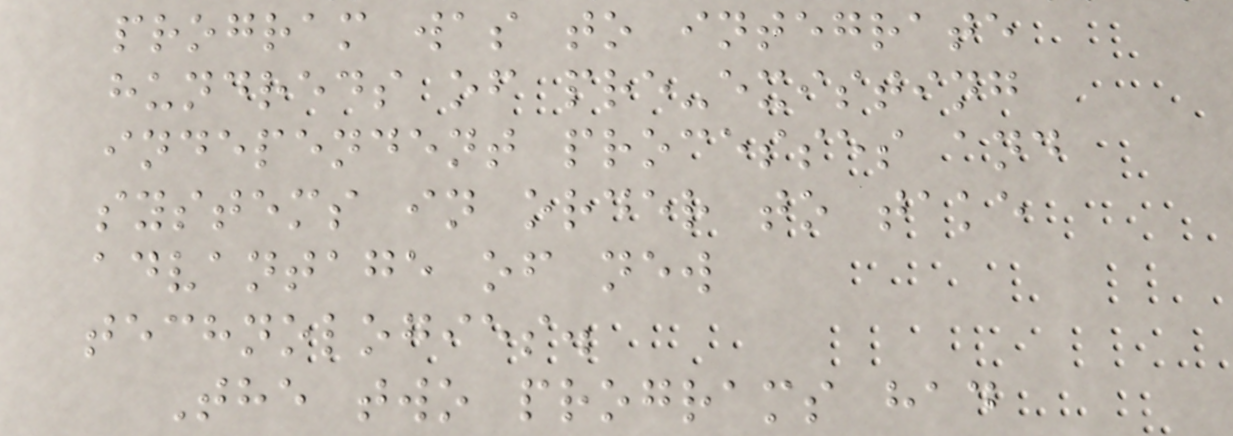program was to integrate
hundreds of pre-existing
independent processes and
systems in order to take
advantage of new
technologies.
The two programs had
